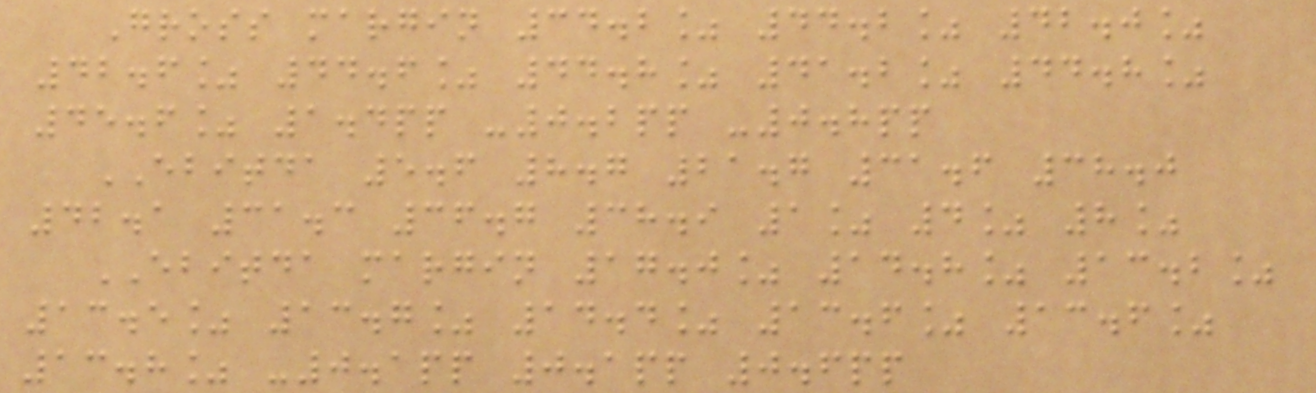Gross margin 34.2% 44.2% 42.0%
42.6% 44.6% 44.8% 41.2% 44.8%
45.6% 1.4pp -0.2pp -0.8pp
EBITDA 5.6 8.7 21.7 31.6 38.0
42.1 31.3 36.7 38.9 1% 4% 8%
EBITDA margin 17.0% 14.8% 13.2%
13.5% 13.7% 14.4% 13.6% 13.6%
13.8% -0.1pp 0.1pp 0.6pp
